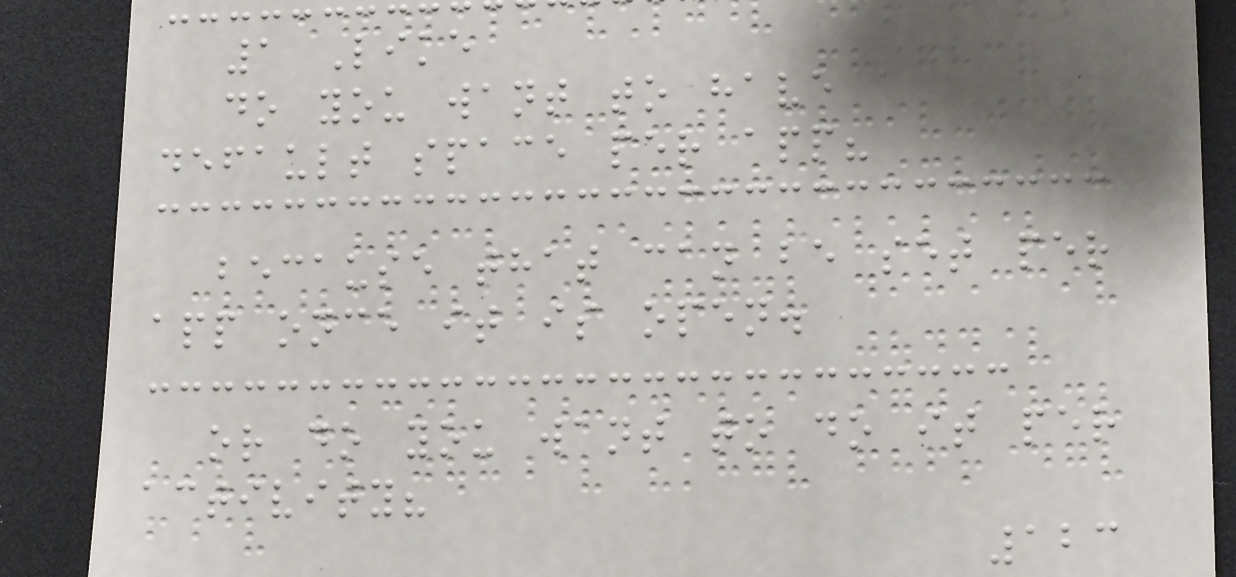1 Like
do you want to have a
default space per app?
because that can be set per
app once it is open.
or do you want to do it per
activity?
123
